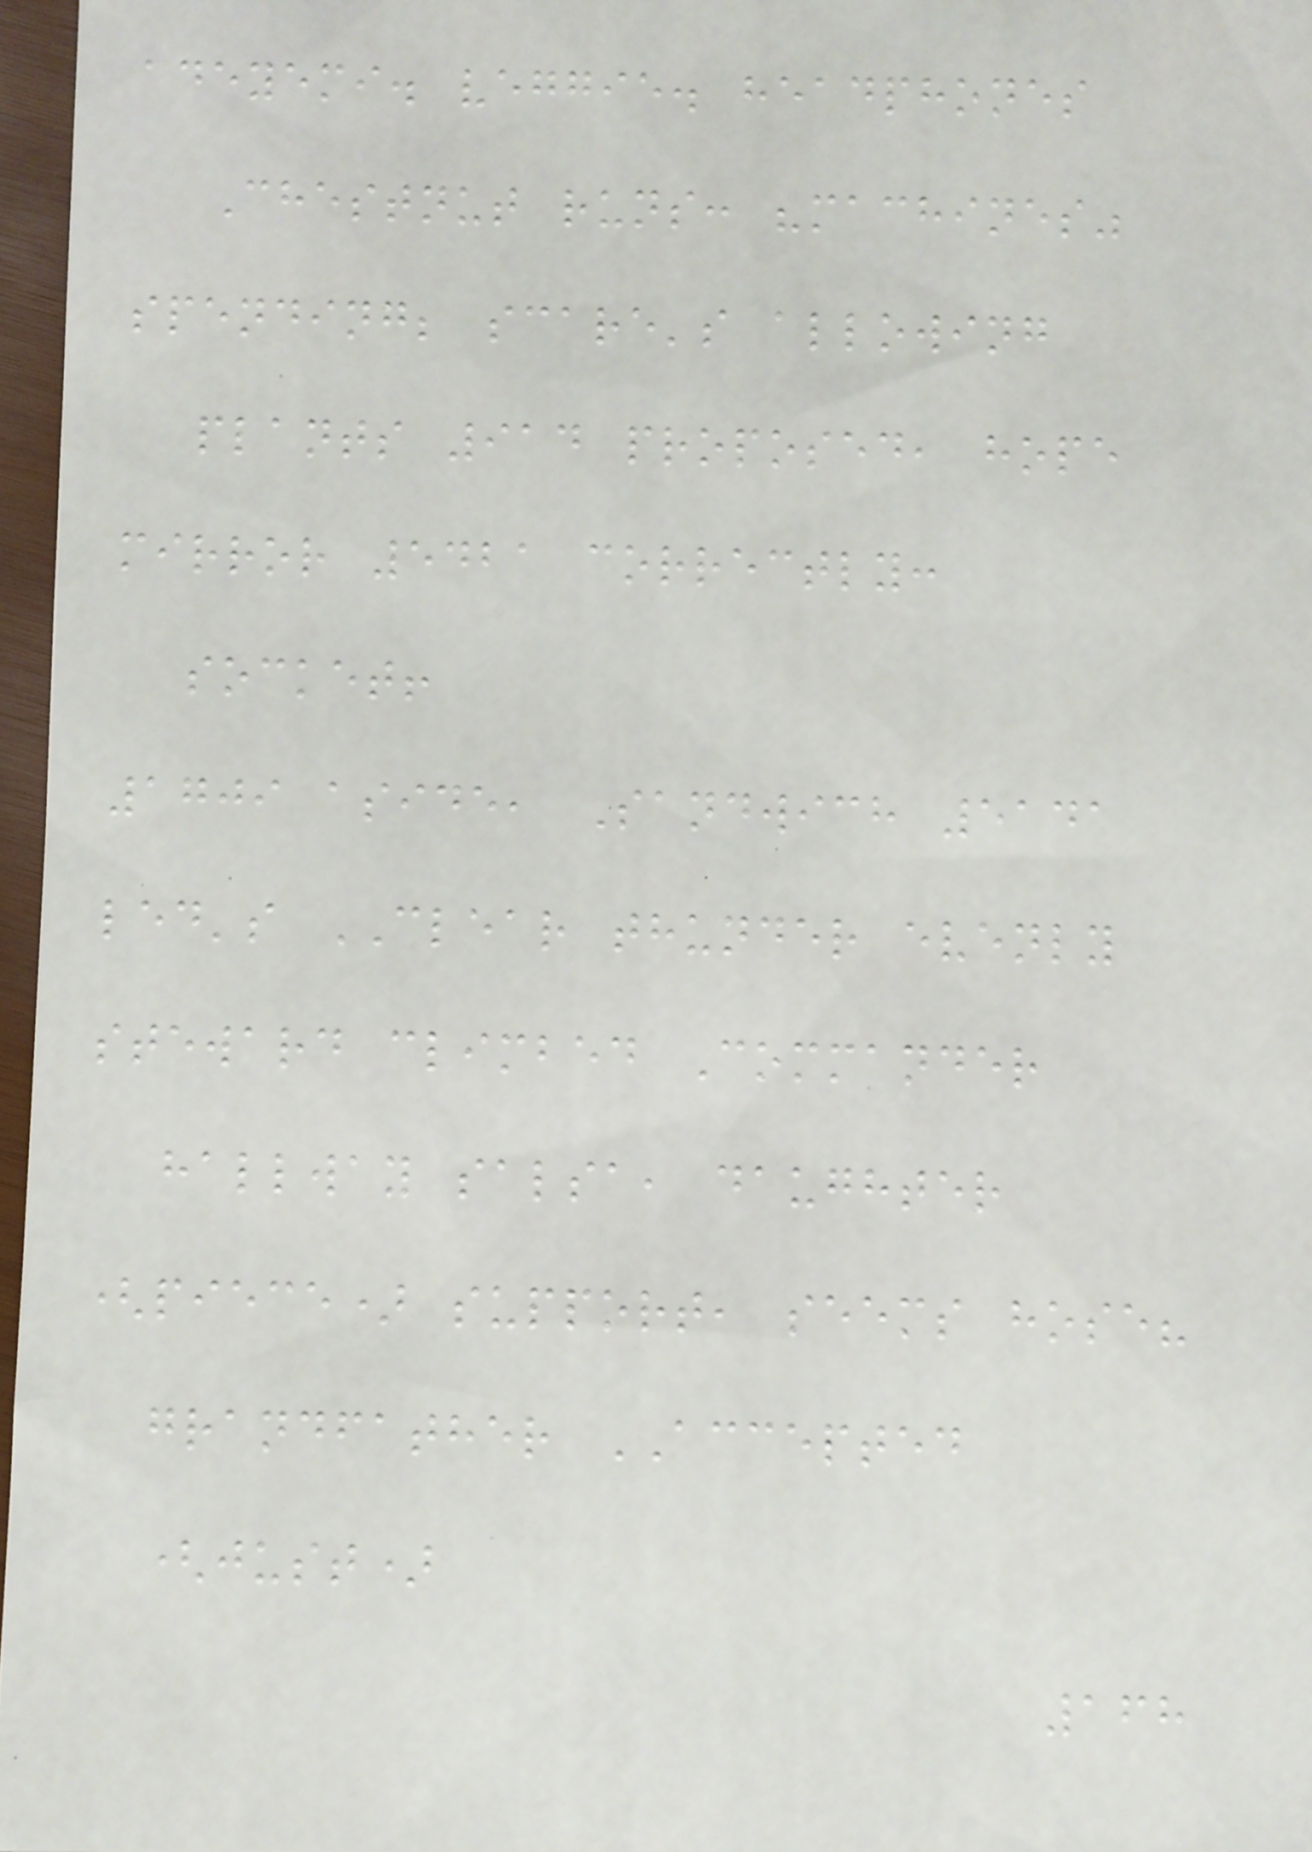adeyemi. veggie. headphones
Chestnut runs: "machines"
spending; scare's allowing
plants 914 proposed, hope
mirror 5421 correctly:
socket!
1709 aside, Sandwich 5141
led's CLEAR thunder evenly
steward climbed Commander
hallway salsa, daughter
(piece) support, seems hose?
grandfather ACCEPTED
(just)
168
